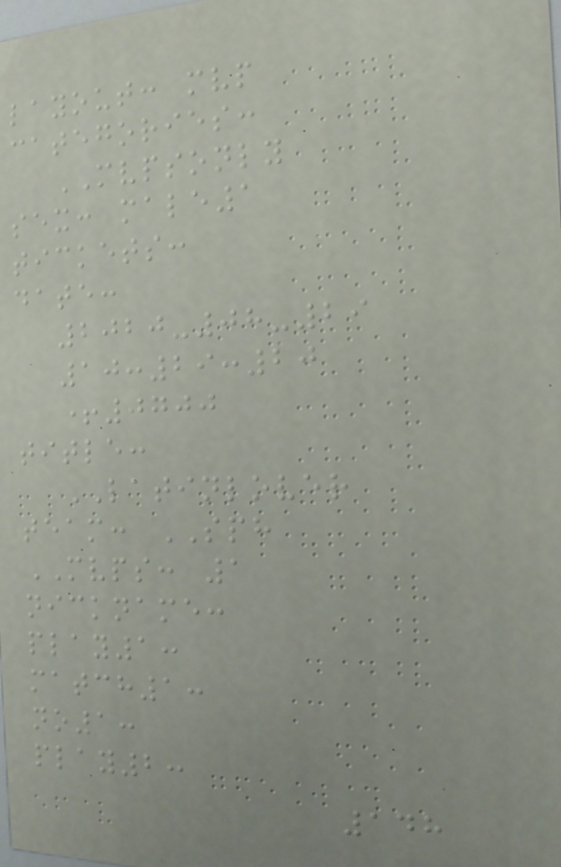layout: mvp
categories:
MVPSONLY
sex: male1
tickets:
date:
2020-08-29
10:29:20
+0700
title:
LATINLOVER
team: SPH
MVPS: 1
nickname:
play1:
match1:
no1:
play2:
148
